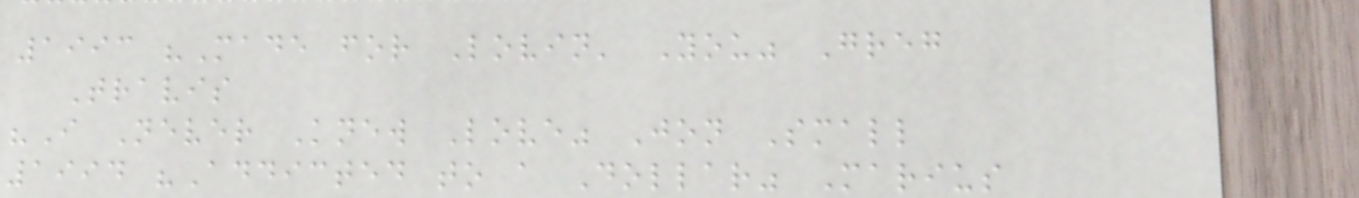1993 "Made for Lovin' You" Greg
Travis
"I Never Knew Love" Jon Small
1994 "Addicted to a Dollar" Marius
